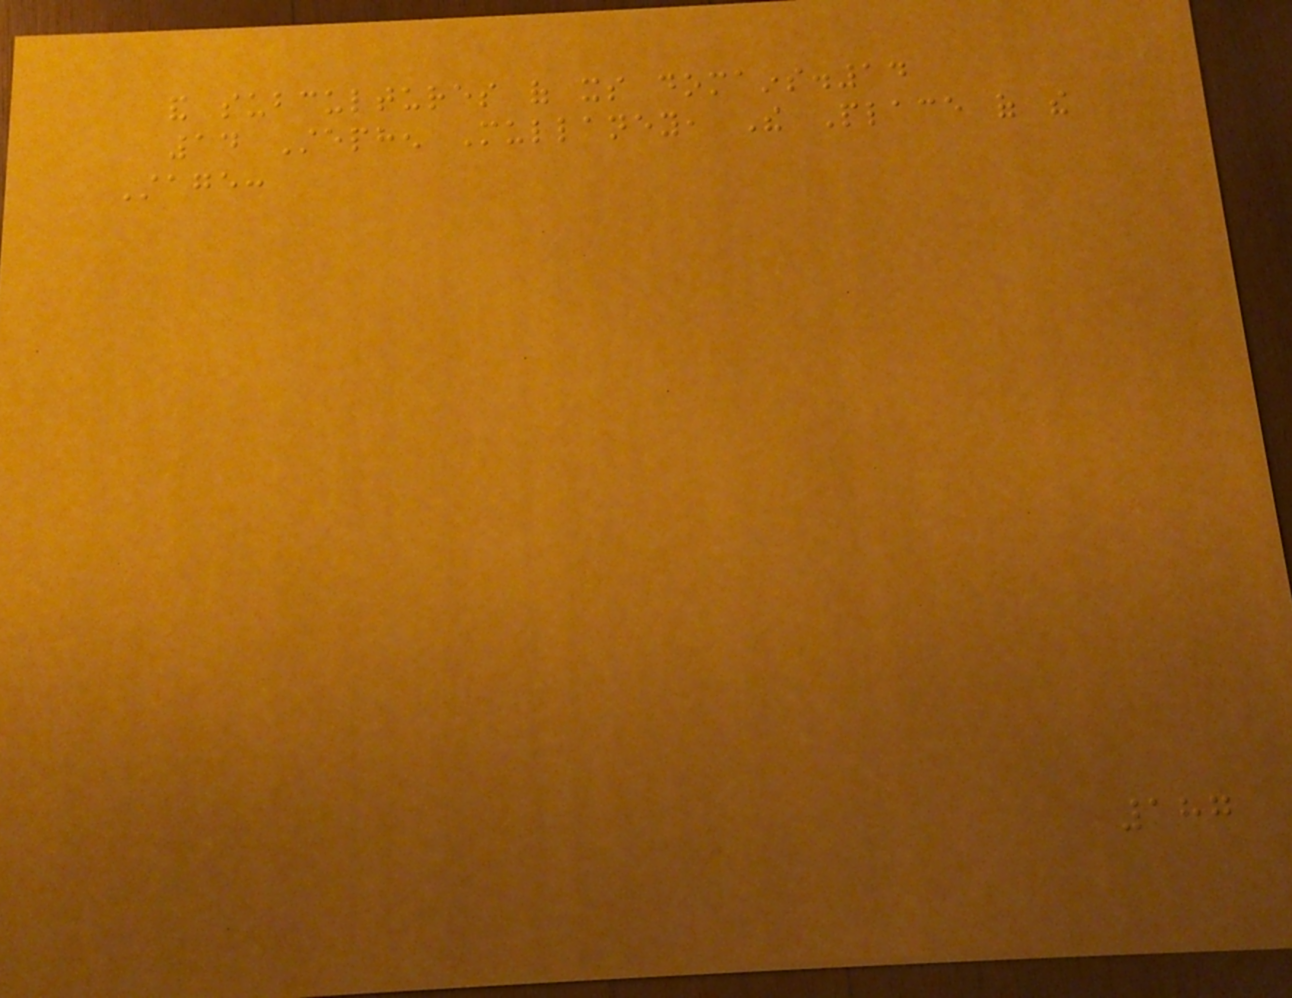and subcultures of its domains.14
14 Stephen Mullaney, The Place of the
Stage:
187
